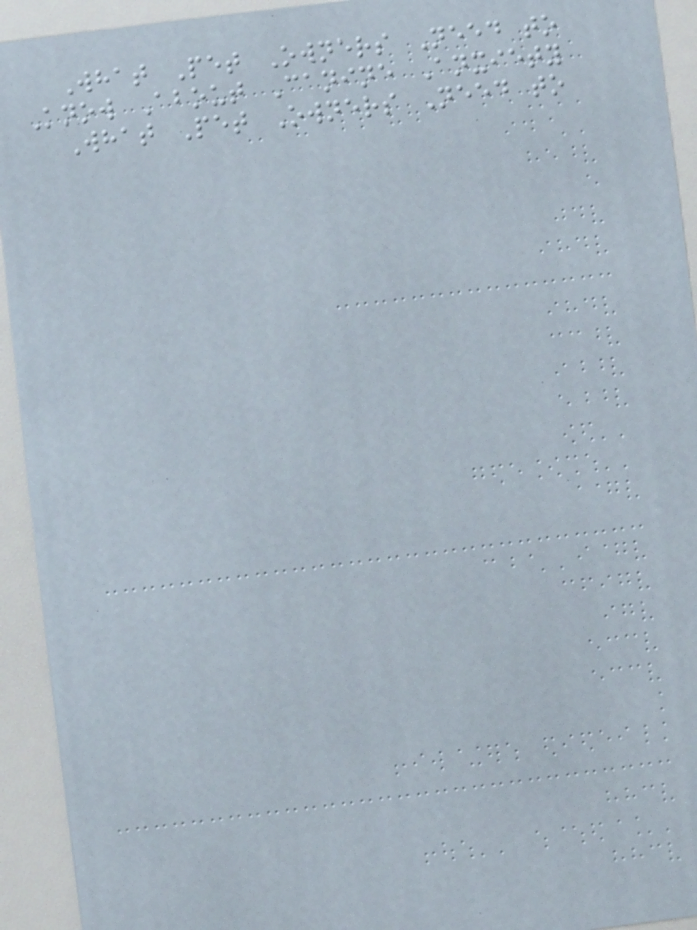What Pet Owners Need to
Know About Canine Anxiety
What Pet Owners Need to
